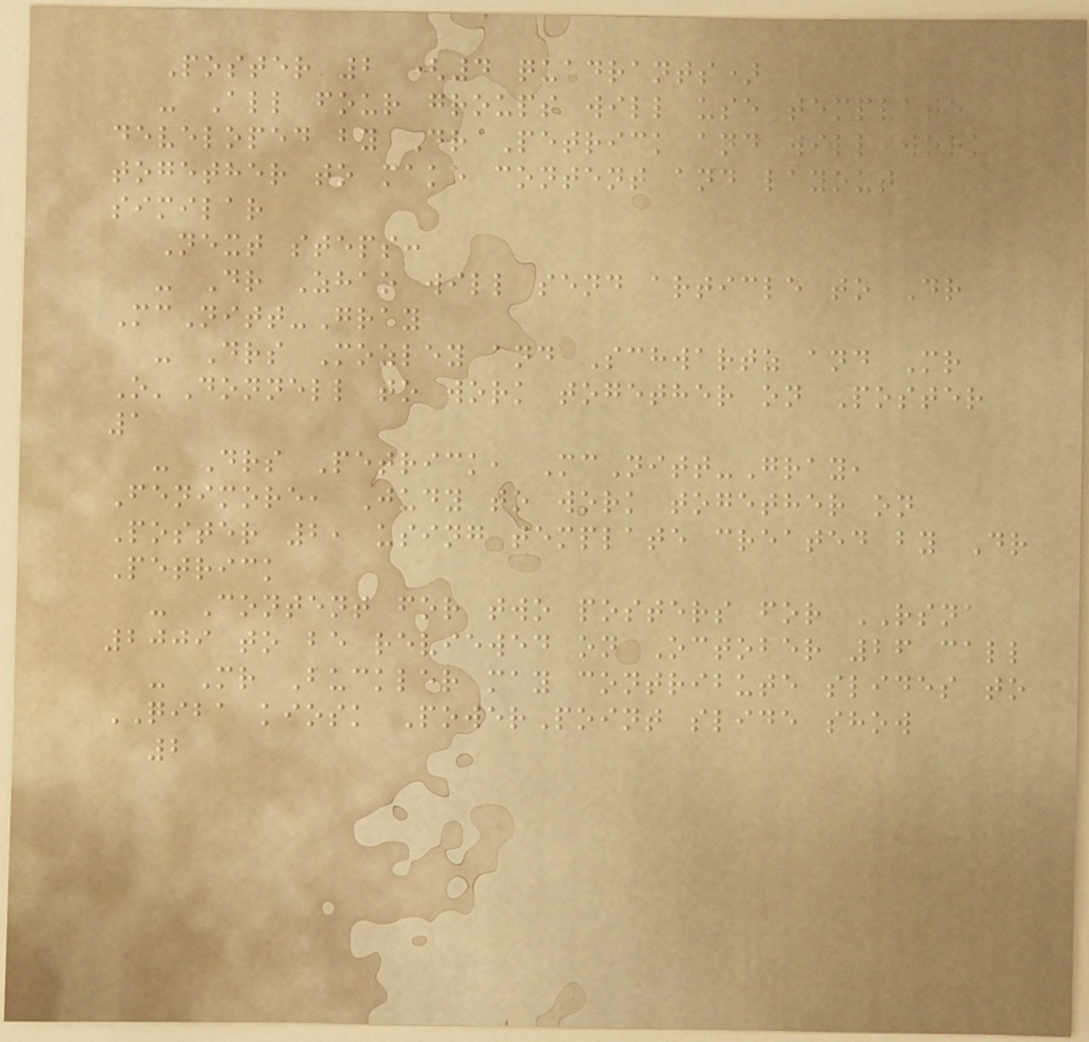Poster 2 (4 quadrants)
- All four groups will use template
developed by Dr Petrick and will work
together to make content and layout
similar
Next steps:
- Dr Zhao will send article to Dr
McNitt-Gray
- Drs Mozley and Schwartz and Mr
O'Donnell to work together on Poster
1
- Drs Petrick, McNitt-Gray,
Fenimore, Judy to work together on
Poster 2, using template created by Dr
Petrick
- Content for two posters for RSNA
2009 to be reviewed on October 26 call
- Mr Buckler may contribute slides to
QIBA kiosk PowerPoint slide show
2
